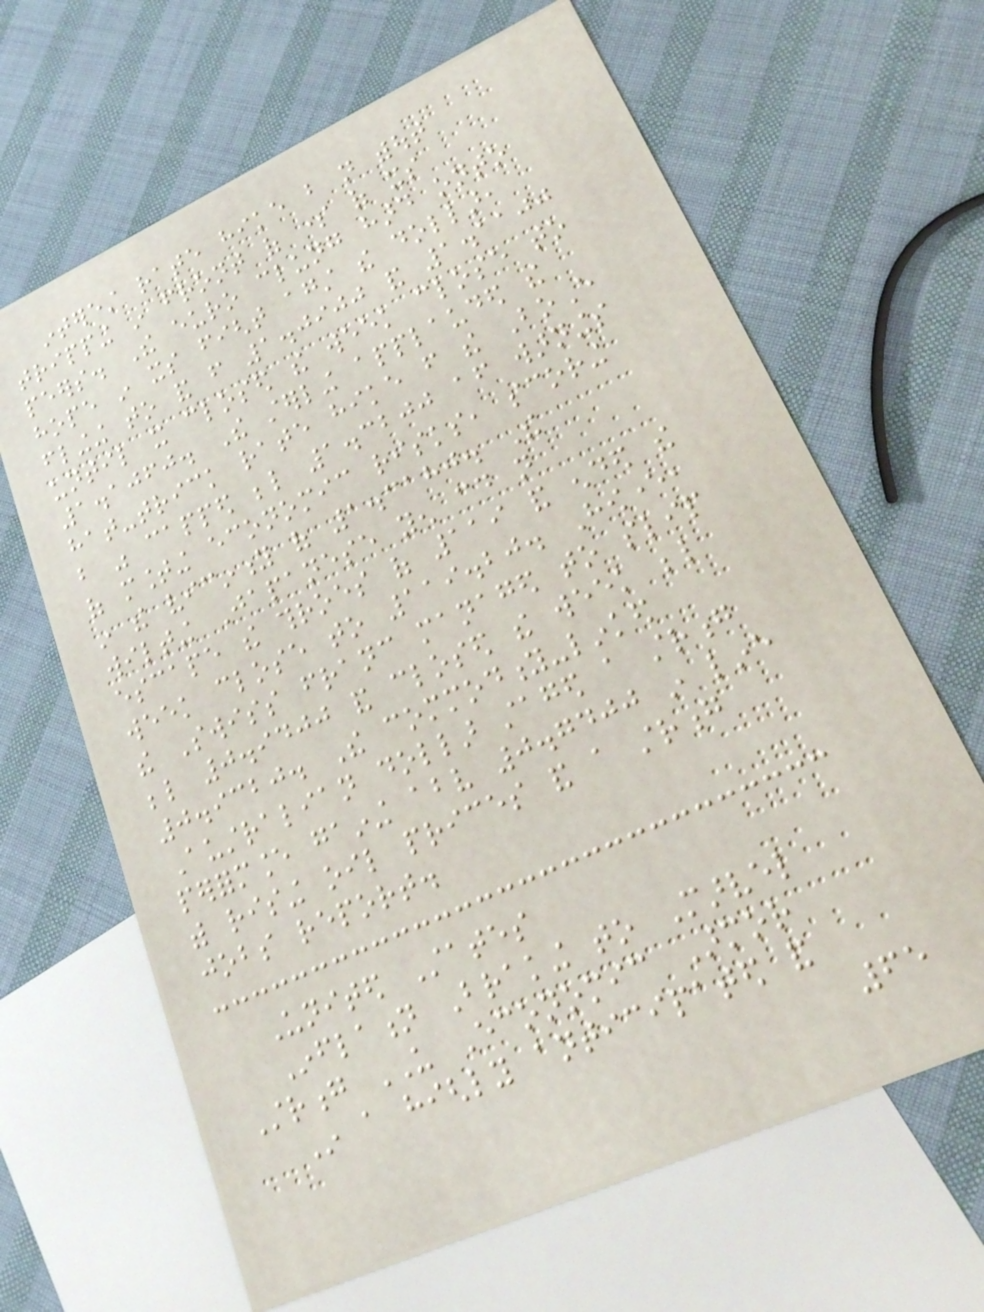interest rate hike but not without
tripping in front of some of its
peers. The euro clung hard onto
hope in its fight against the dollar,
flinging to and from 1.0900 and 1.1100
until it closed the week close to
1.1060. The sterling applauded the
hat-trick rate hike from the BoE
but was capped below 1.3200 after warnings
of mounting economic risks, scoring
in the vicinity of 1.3180. The
wilting Japanese yen could not
escape the throes of 119 and ended the
week close to 119.20. However,
the Swiss franc managed to slip
below 0.9400 and closed the week below
0.9320. The commodity-linked
Australian dollar staged a strong
performance gaining above 0.7400 in line
with rising oil prices and a strong
jobs report.
United States
Inflation Braking to Marvel
Strong US Economic Armor
In a highly anticipated and
65
